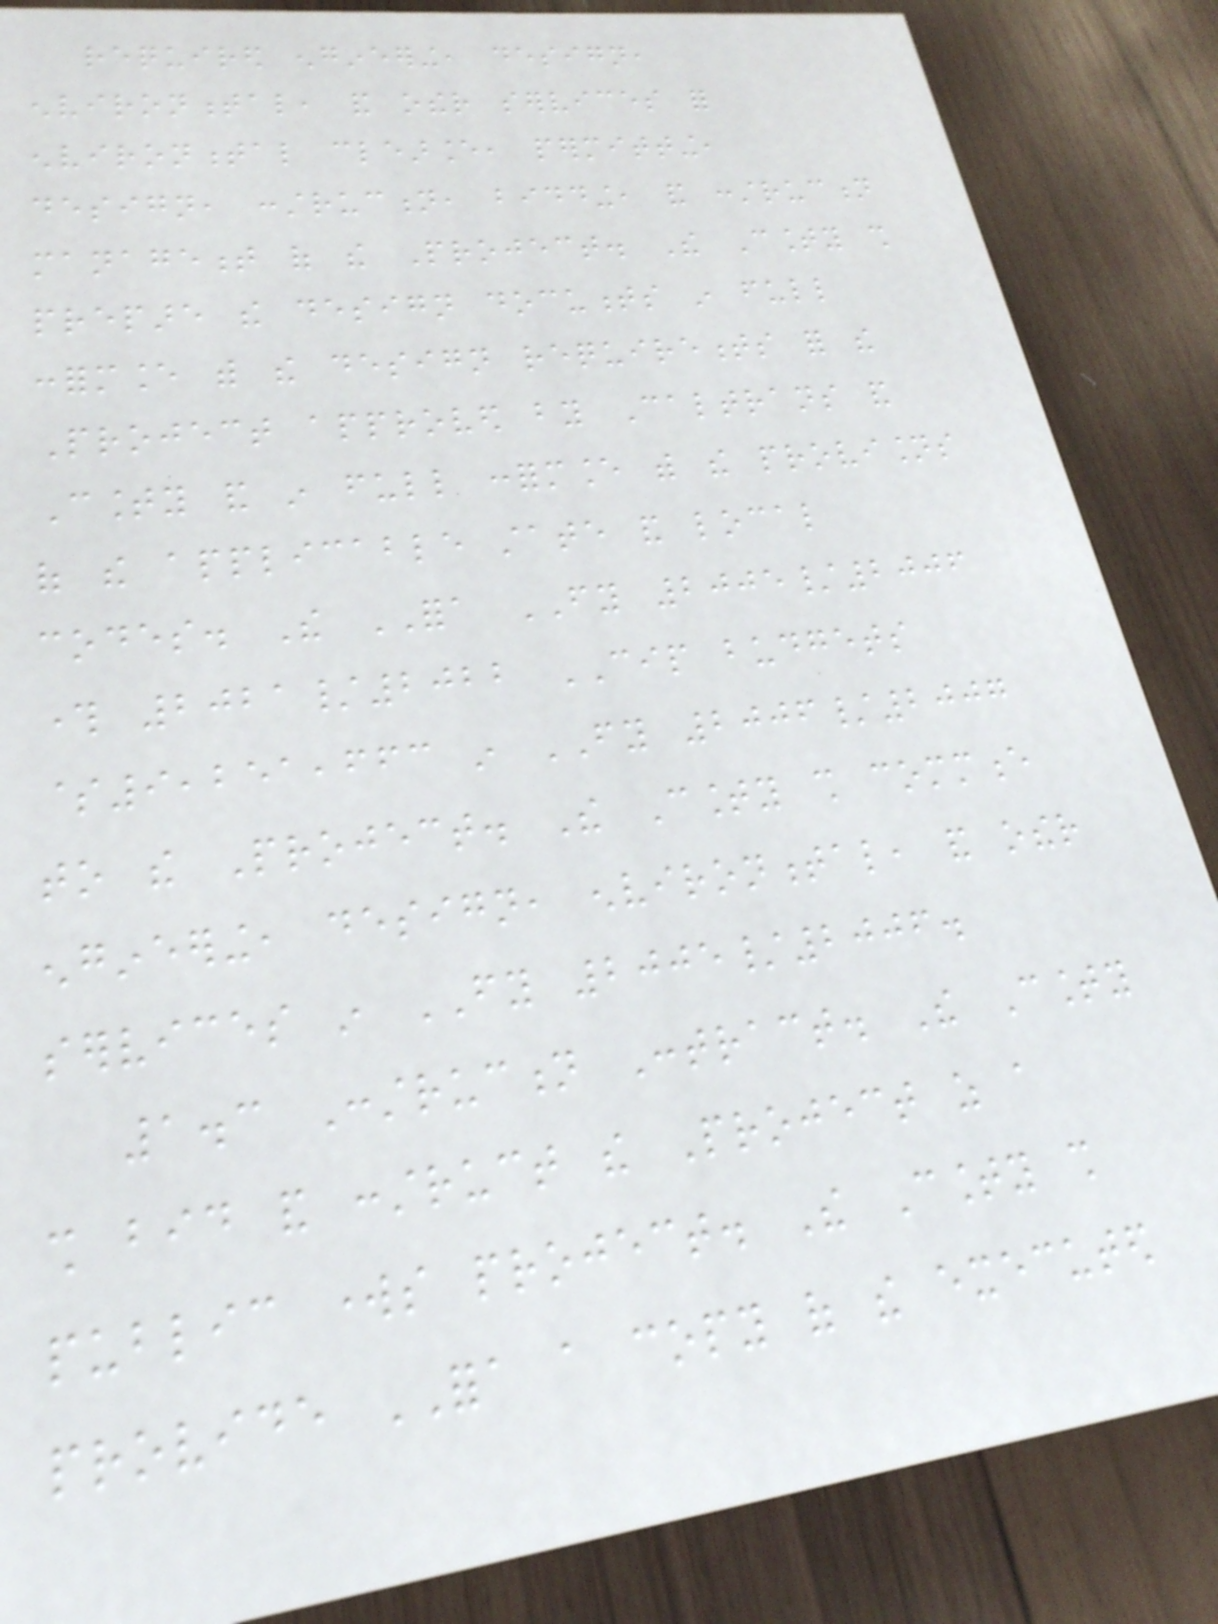required engineering, design,
environmental, and other services for
environmental clearance, permitting,
design, construction, bidding, and construction
management of the Project. The County shall
prepare the design documents in full
conformance with the design requirements for the
Project approved by Caltrans and
County and in full conformance with the provisions
of the applicable state and local
codes. The FORA FY 2005/2006
through 2021/2022 CIP budgets
$9,251,663 in FY 2006/2007
to the Project. The County shall commence
engineering, design, environmental, and other
services in FY 2005/2006.
1.3 Construction Contract. The County
shall bid and construct the Project as a
public works project. The County shall
provide FORA a copy of the executed
